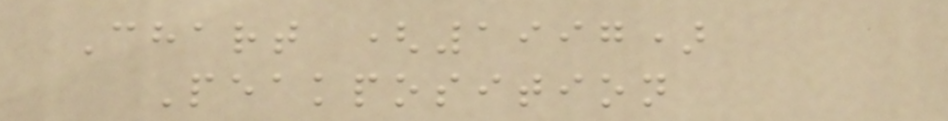Chart (1997)
Peakposition
